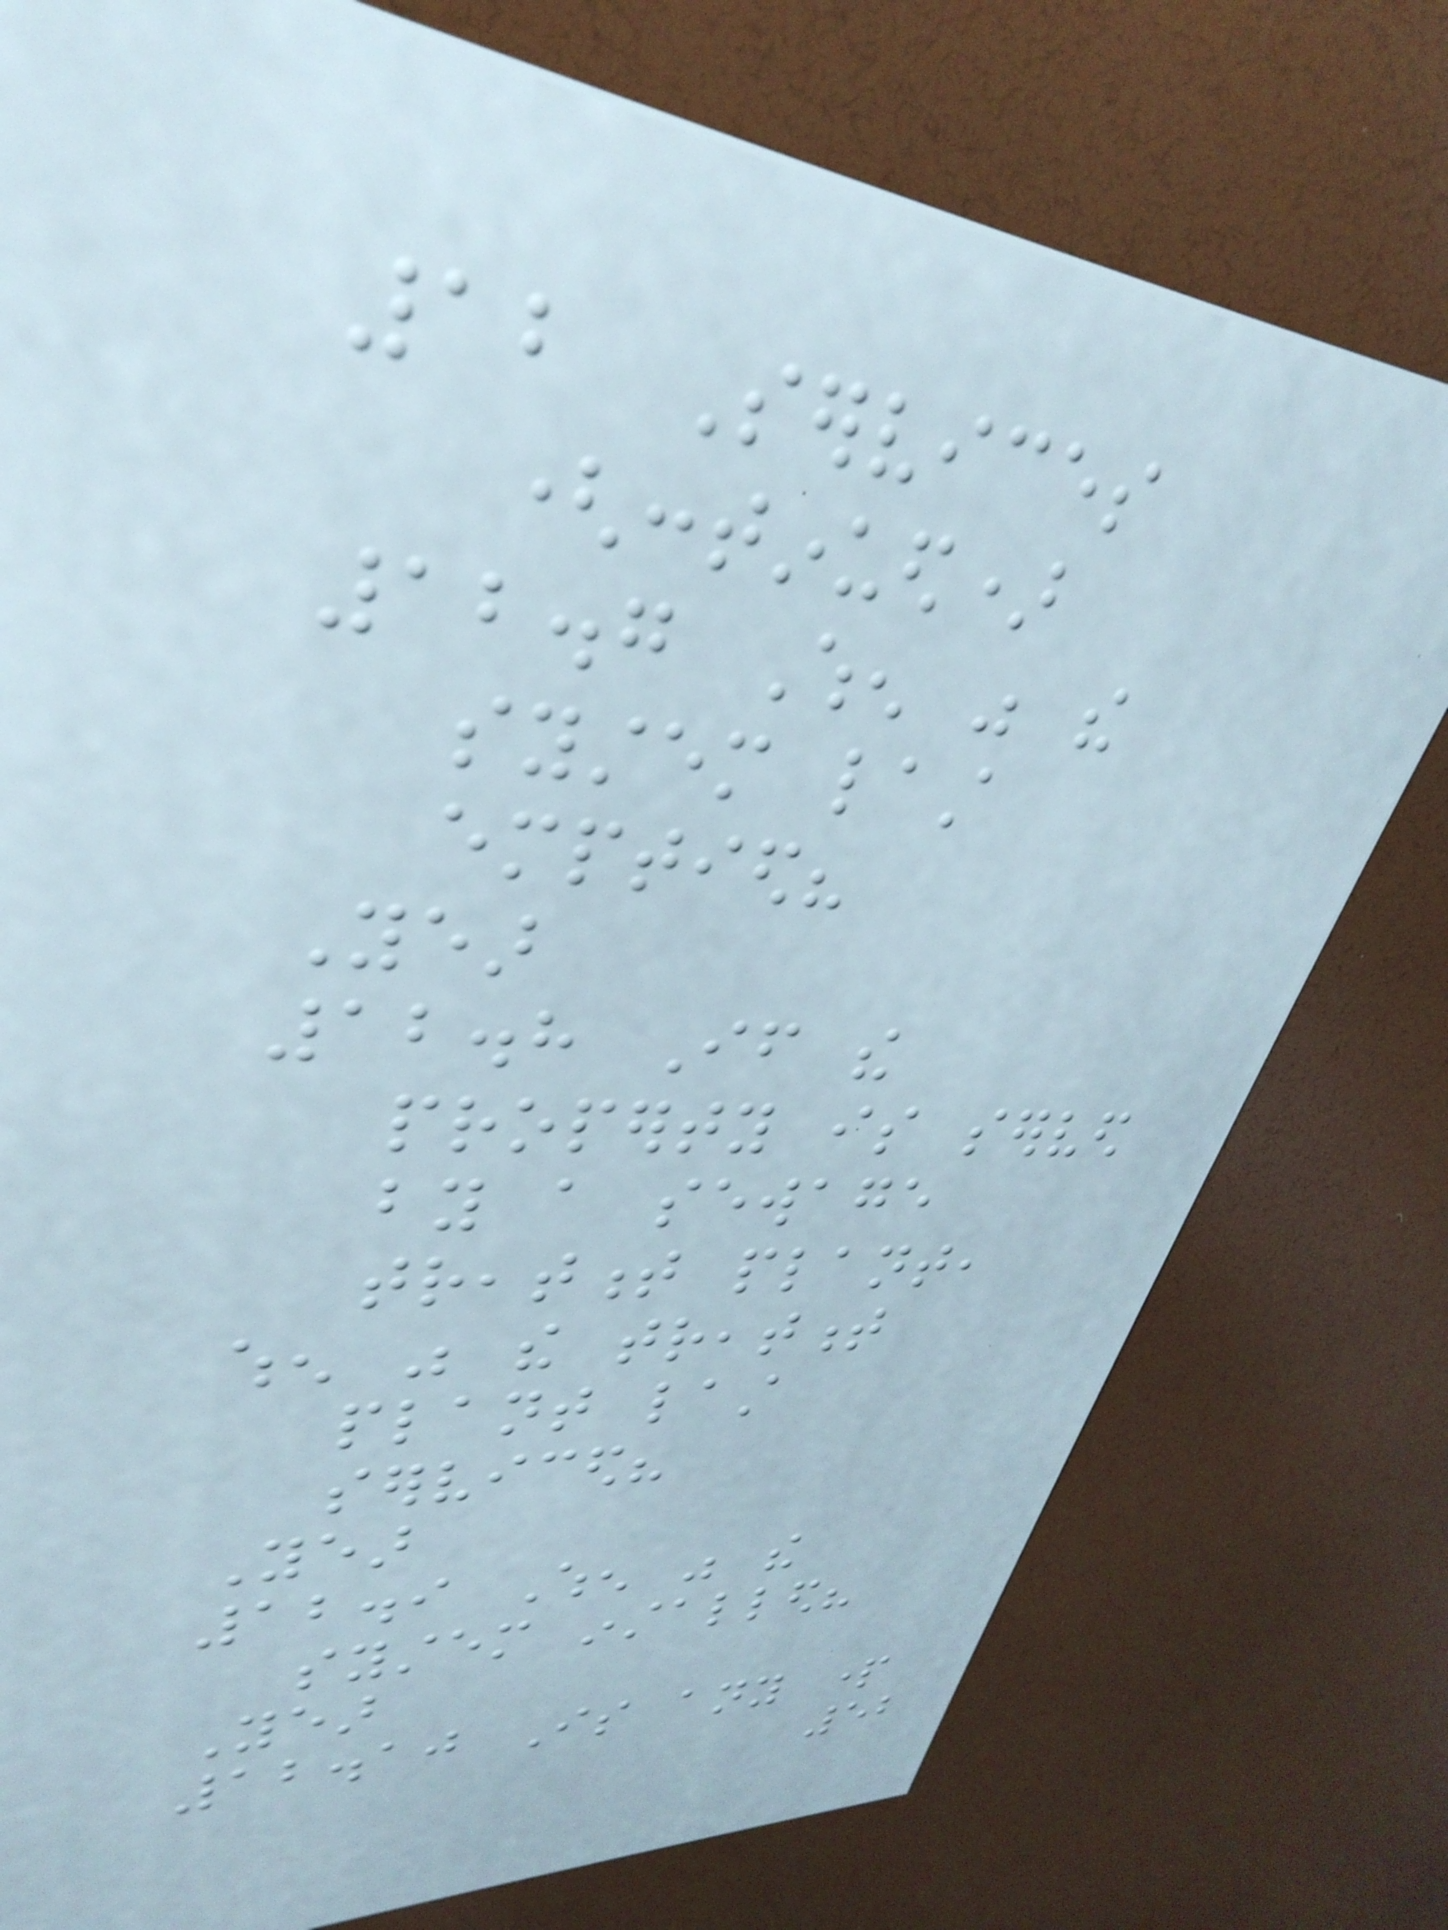12 Services
(continued)
12.7 When was the
system last
emptied?
Year
12.8 If the
property is served
by a sewage
treatment plant,
when was the treatment
plant last
serviced?
Year
12.9 When was the
system installed?
Year
12.10 Is any part
52
